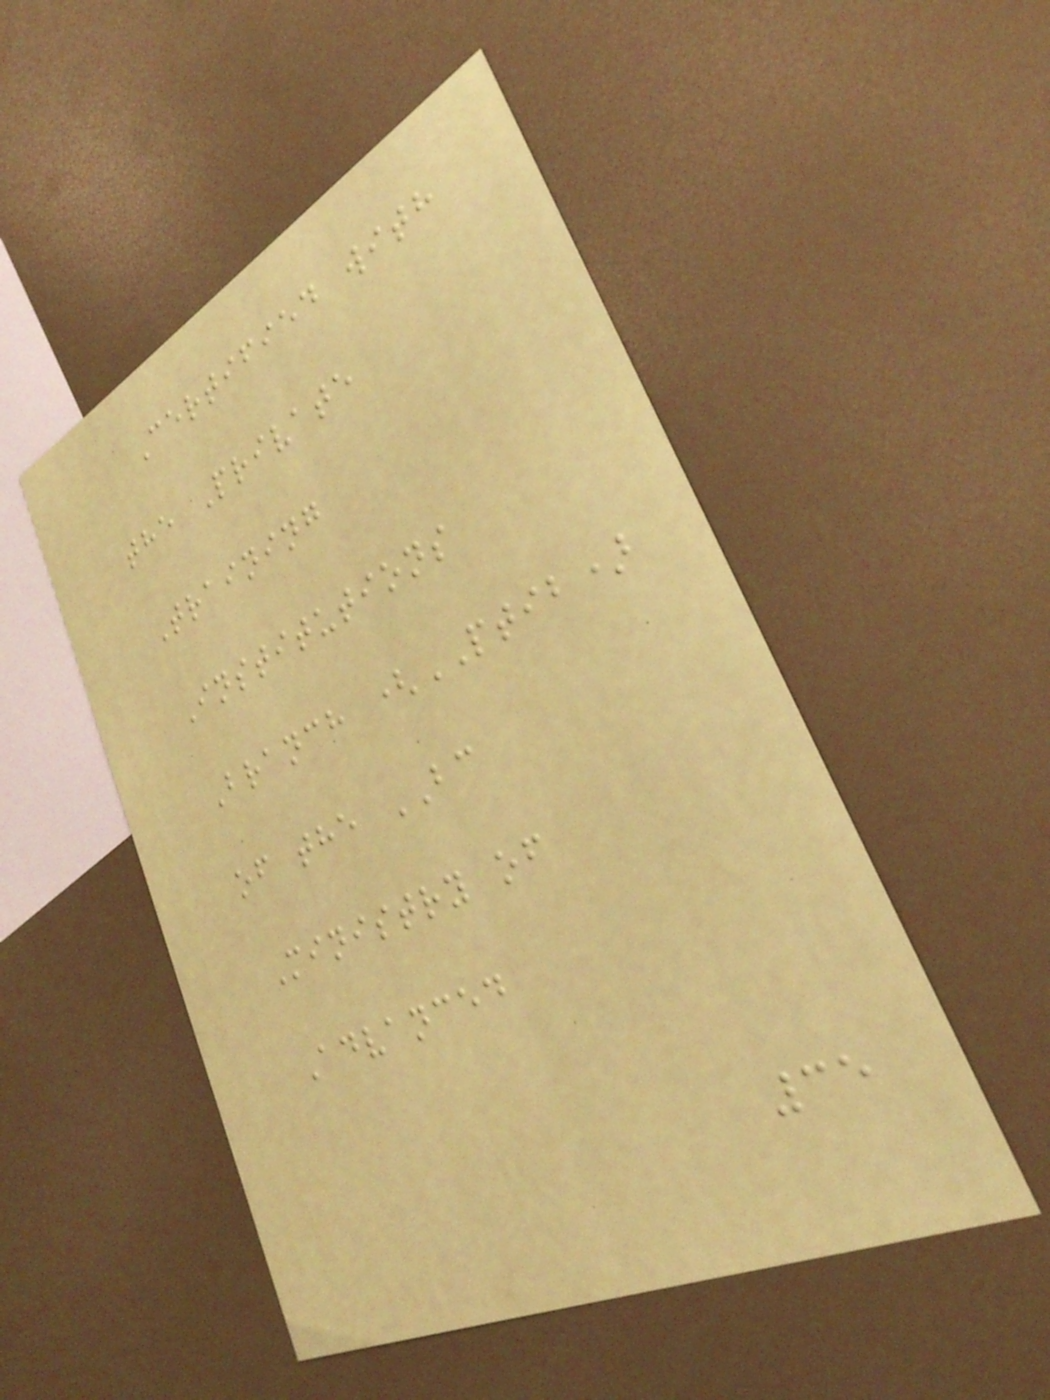Certified with
the Private
Training
Institutions
Branch (PTIB)
of the BC
Ministry of
Advanced
35
